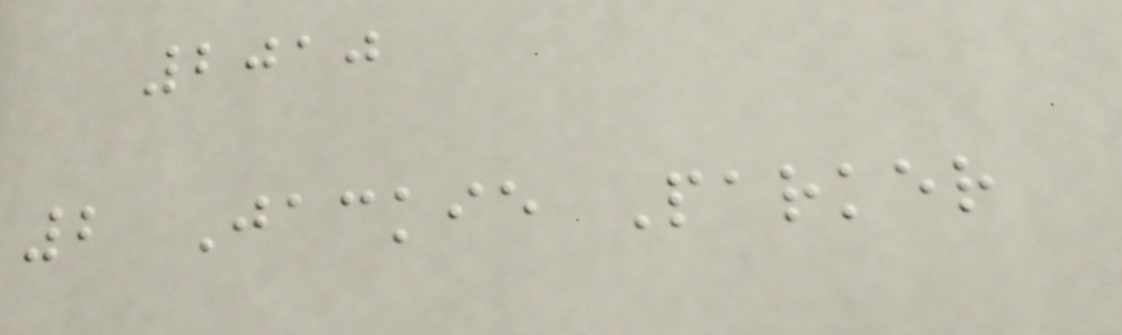2010
2 Jackie Parker
